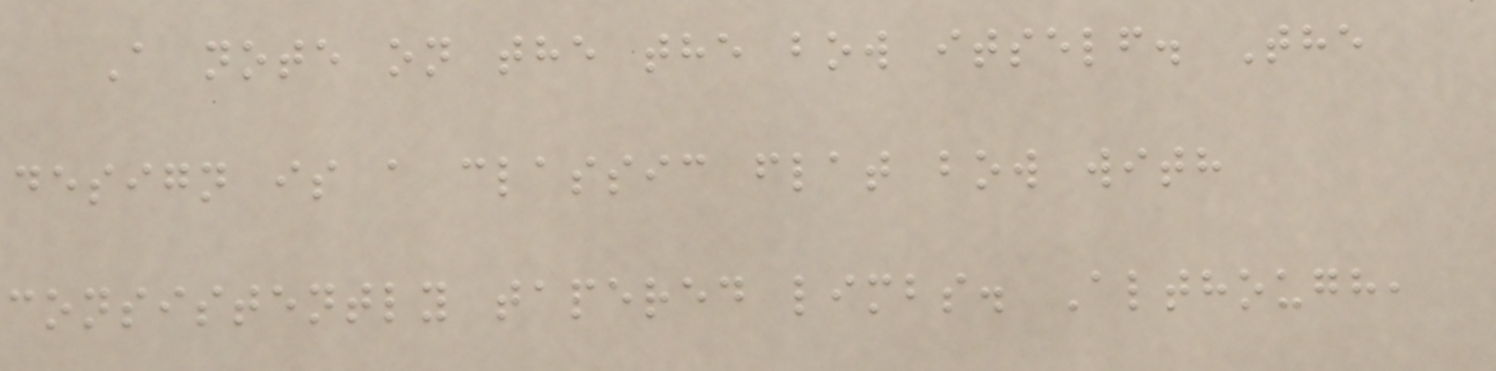A note on the the bow itself. The
design is a classic flat bow with
consistently tapered limbs. Although,
